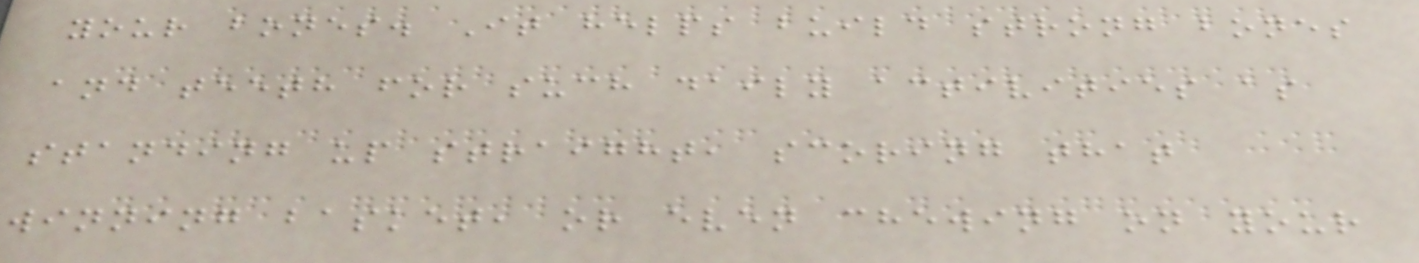your bones. It helps build strong bones
and teeth for such daily activities as
standing up straight, scoring that
winning basket, or even chewing on your
